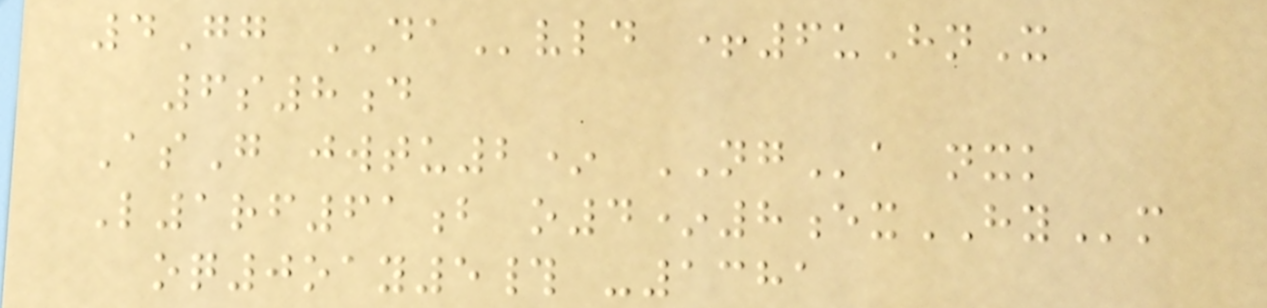4Gg DAvld +6uHnX
6s8d
AsG jwtu2* NGa nxk
L1rf61b o4*8exHYm
oq0oay5# -1381
